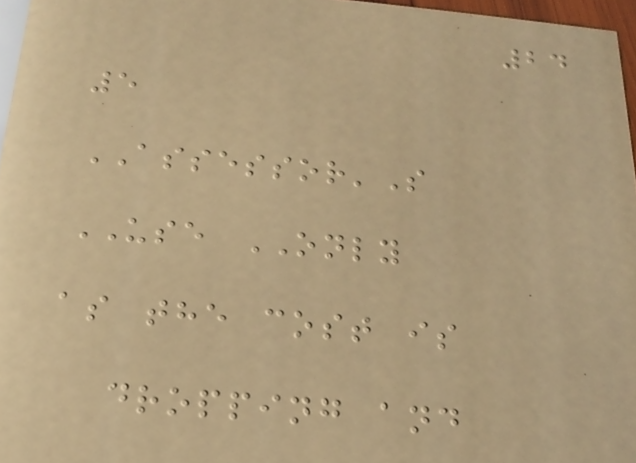24
5
ASSESSOR'S
USE ONLY
as the cost is
dropping and
